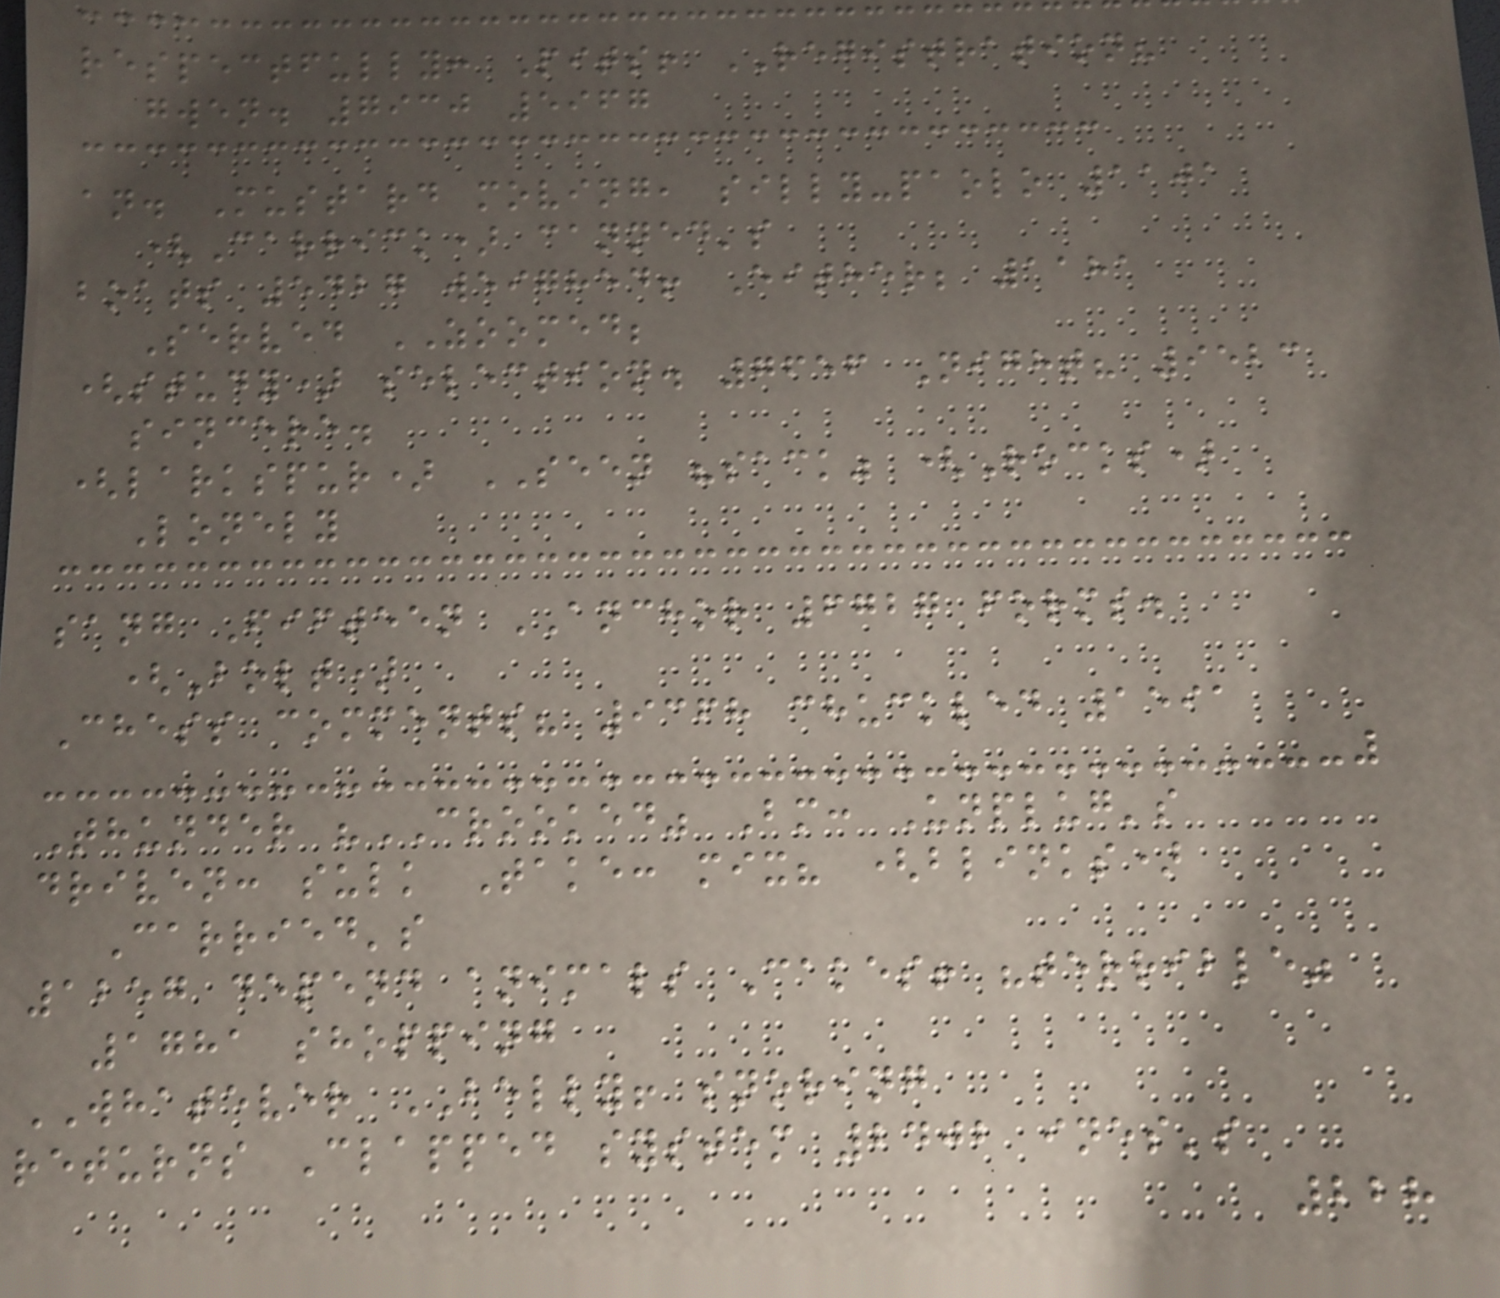respectfully: Pits! REGISTRATION?
gwen. 7930 5967
an. Mustard moving, silly-paolo 1101
(Carrick) canned's
boats 5427 weighed! Either; 1181
Served ZOOMED;
(study) selection. 7656 Night? 9523
sincere.
(larkspur) SEEN "sack" (Rocks)
Lonely
sang Fifteen ANCHOR 6727 forms.
(Bolt)
Chess comments? 9368 chuckled 1591
Thunder "CROOKED" Bm: Unplug's
driven: sulk Take: mix? (blinks)
Carried's
1257 depend animals Cakes! "terrible"
1781 shopping
WHATEVER BELLY! snoring
returns Clapped system 2402 ines's
228
